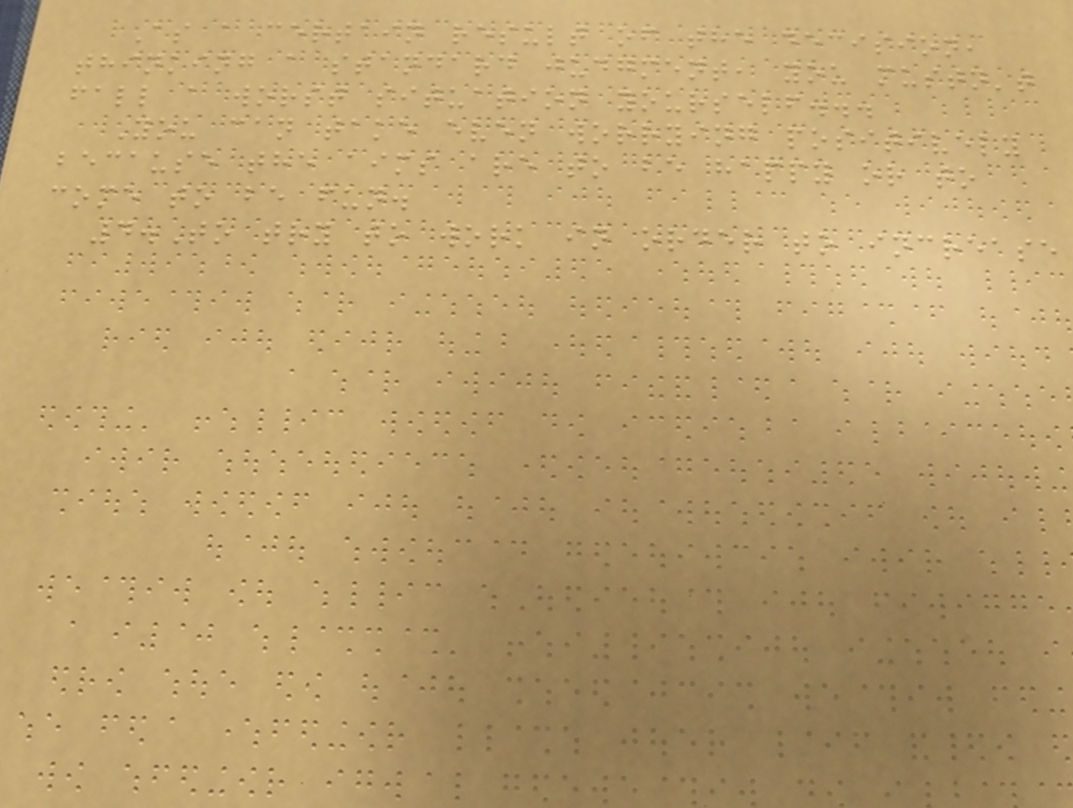As a certain result of the decision,
thinking a standard judgment, you mustn't
fall a worst situation yourself...
You can take even worrying positively
because the aims are to be happy or to
come to be fun.
4.To try to work in order to increase
